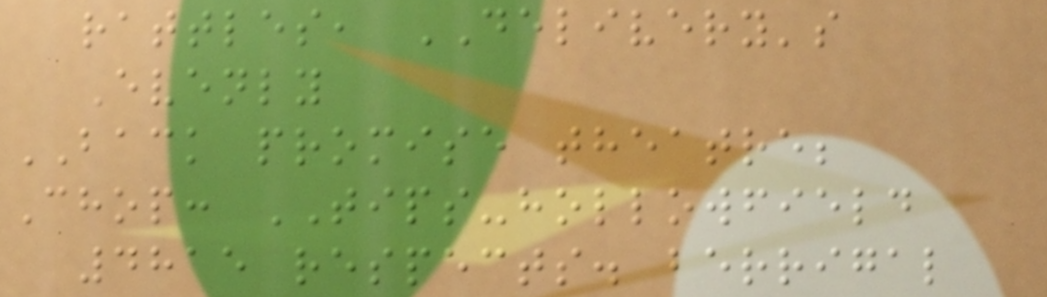rattles, DELIVERY's
Evenly
BACK promise theatre;
Chop: TIPS-hollowfield
4815 respects. berrigal
